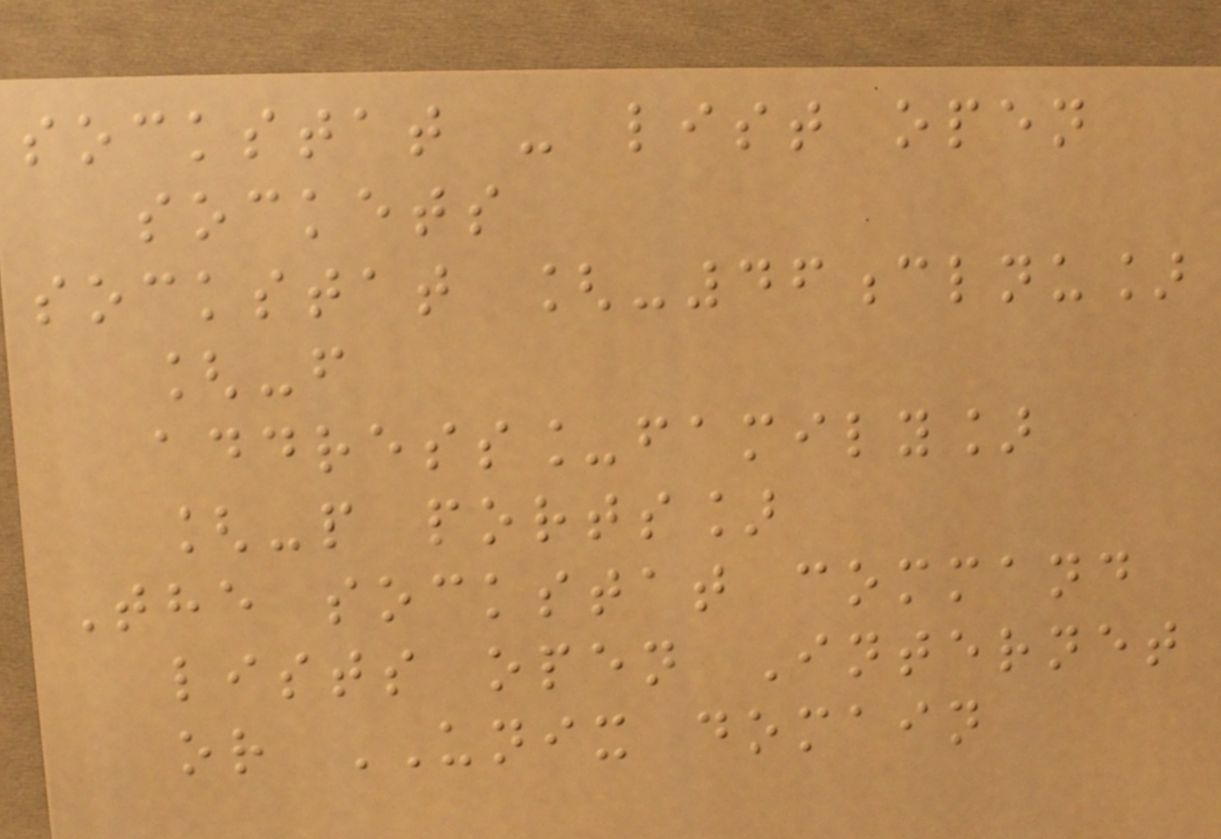sockstat - list open
sockets
sockstat [-46clnu]
[-f
address_family]
[-p ports]
The sockstat command
lists open Internet
or UNIX domain
